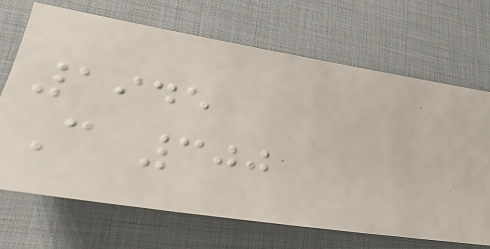1945
C 300
